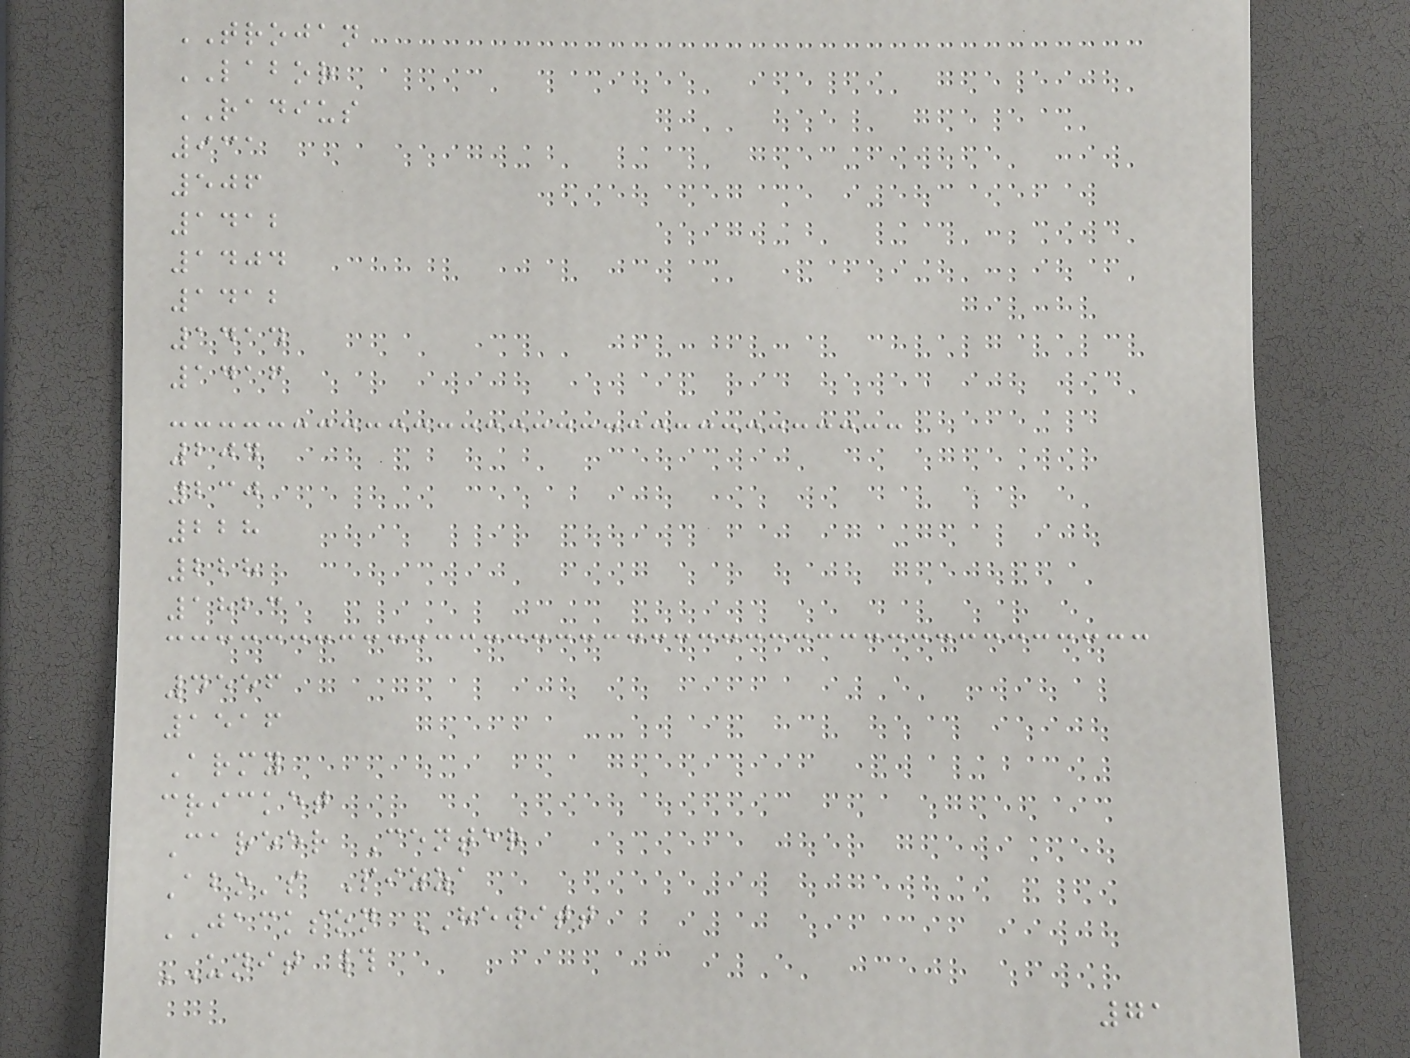TROJAN
LABOR
RADIUS
931
506
1412
1404
1412
1414
1416
204
230
228
228
1823
4556
1516
Army
cricket
Career Center
Abo's Pizza
JACKSON HEWITT
UNIT #
71
